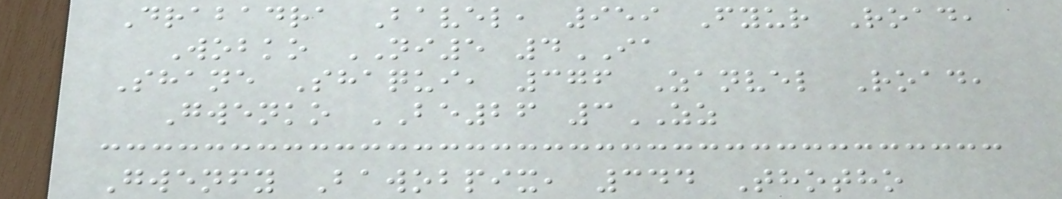Drabadra Bavel, 959 Fyur Road,
Wobko NI5 4IA
Shane Shaqui, 376 Zanvel Road,
Gwenko BE26 3ZZ
Gwenfy Bawobpix, 344 Thotho
